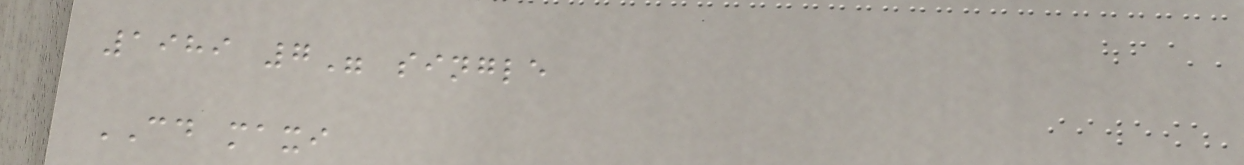1989 7" single
CD maxi
